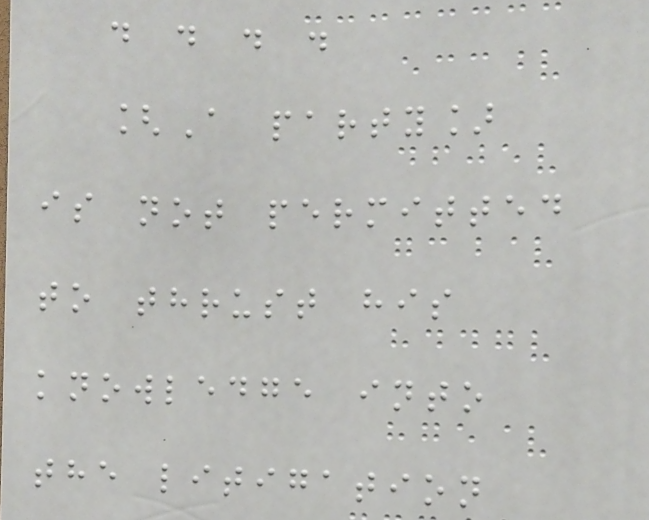. . . .
[A party]
is not permitted
to thrust his
knowledge into
the litigation
